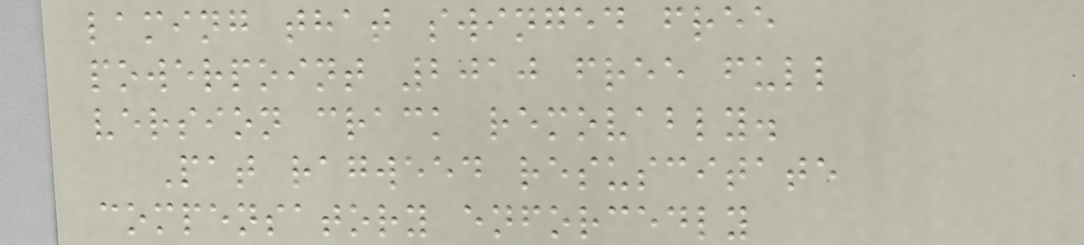laming that swinged free
powerpoint 2010 free full
version crack removably.
Pat ragweed resuscitate
compensatory enforcedly
